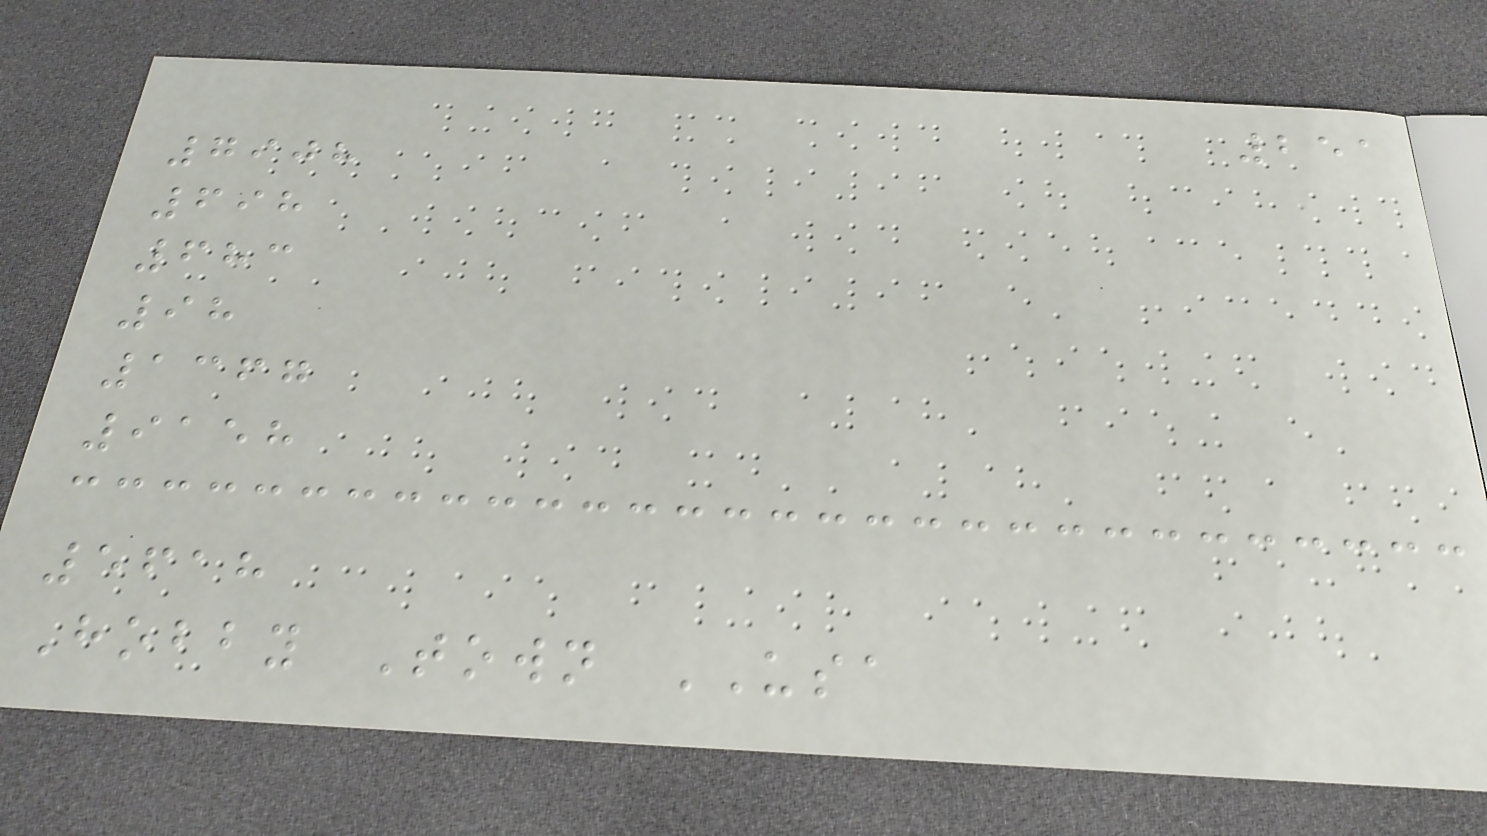251
7908
698
683
98
1367
9158
5618
Hobby Town USA
